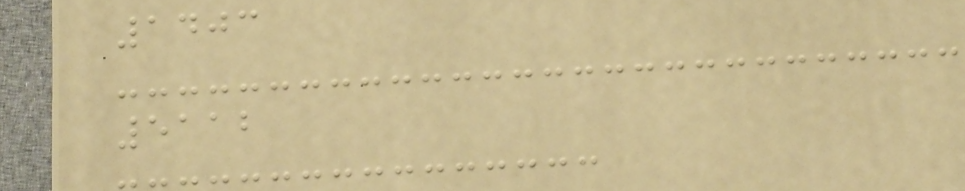1403
5112
